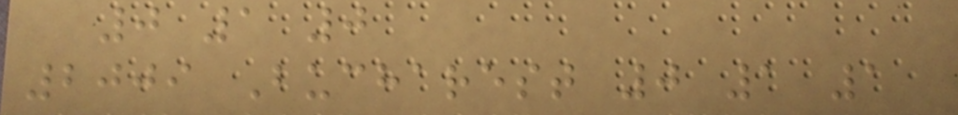0 1 0
2009 Bucharest 0 1 1
